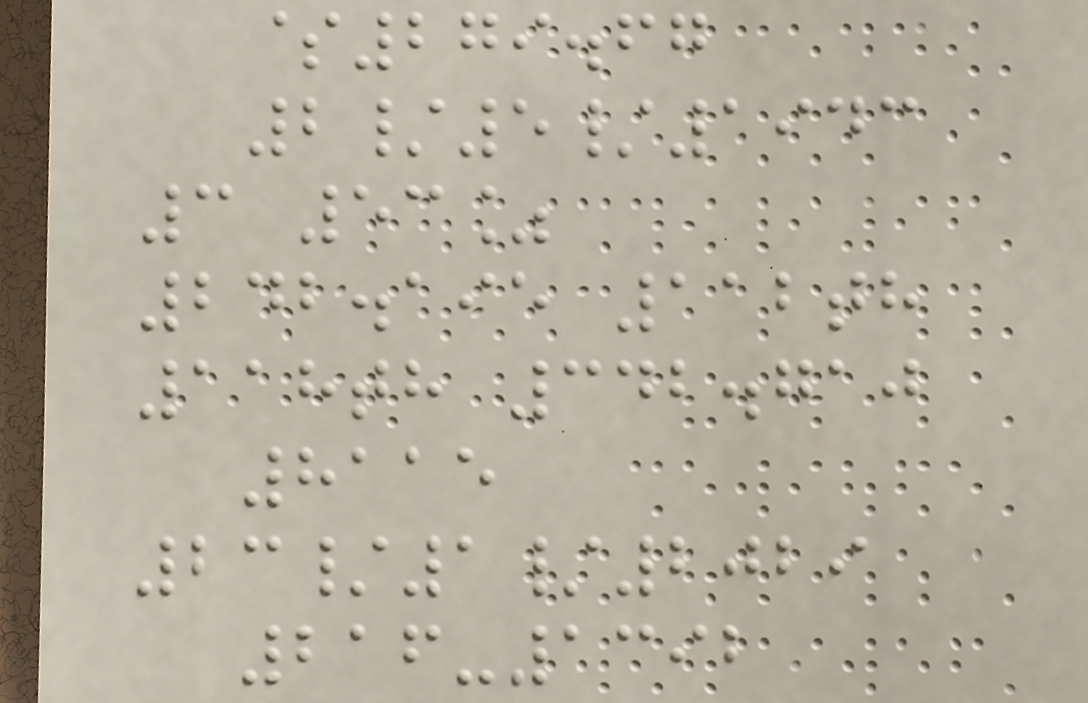$279.67
2/5/1943
3 53%
242.195 112th
118th 342.710
8115
23/1/2029
216-1392
